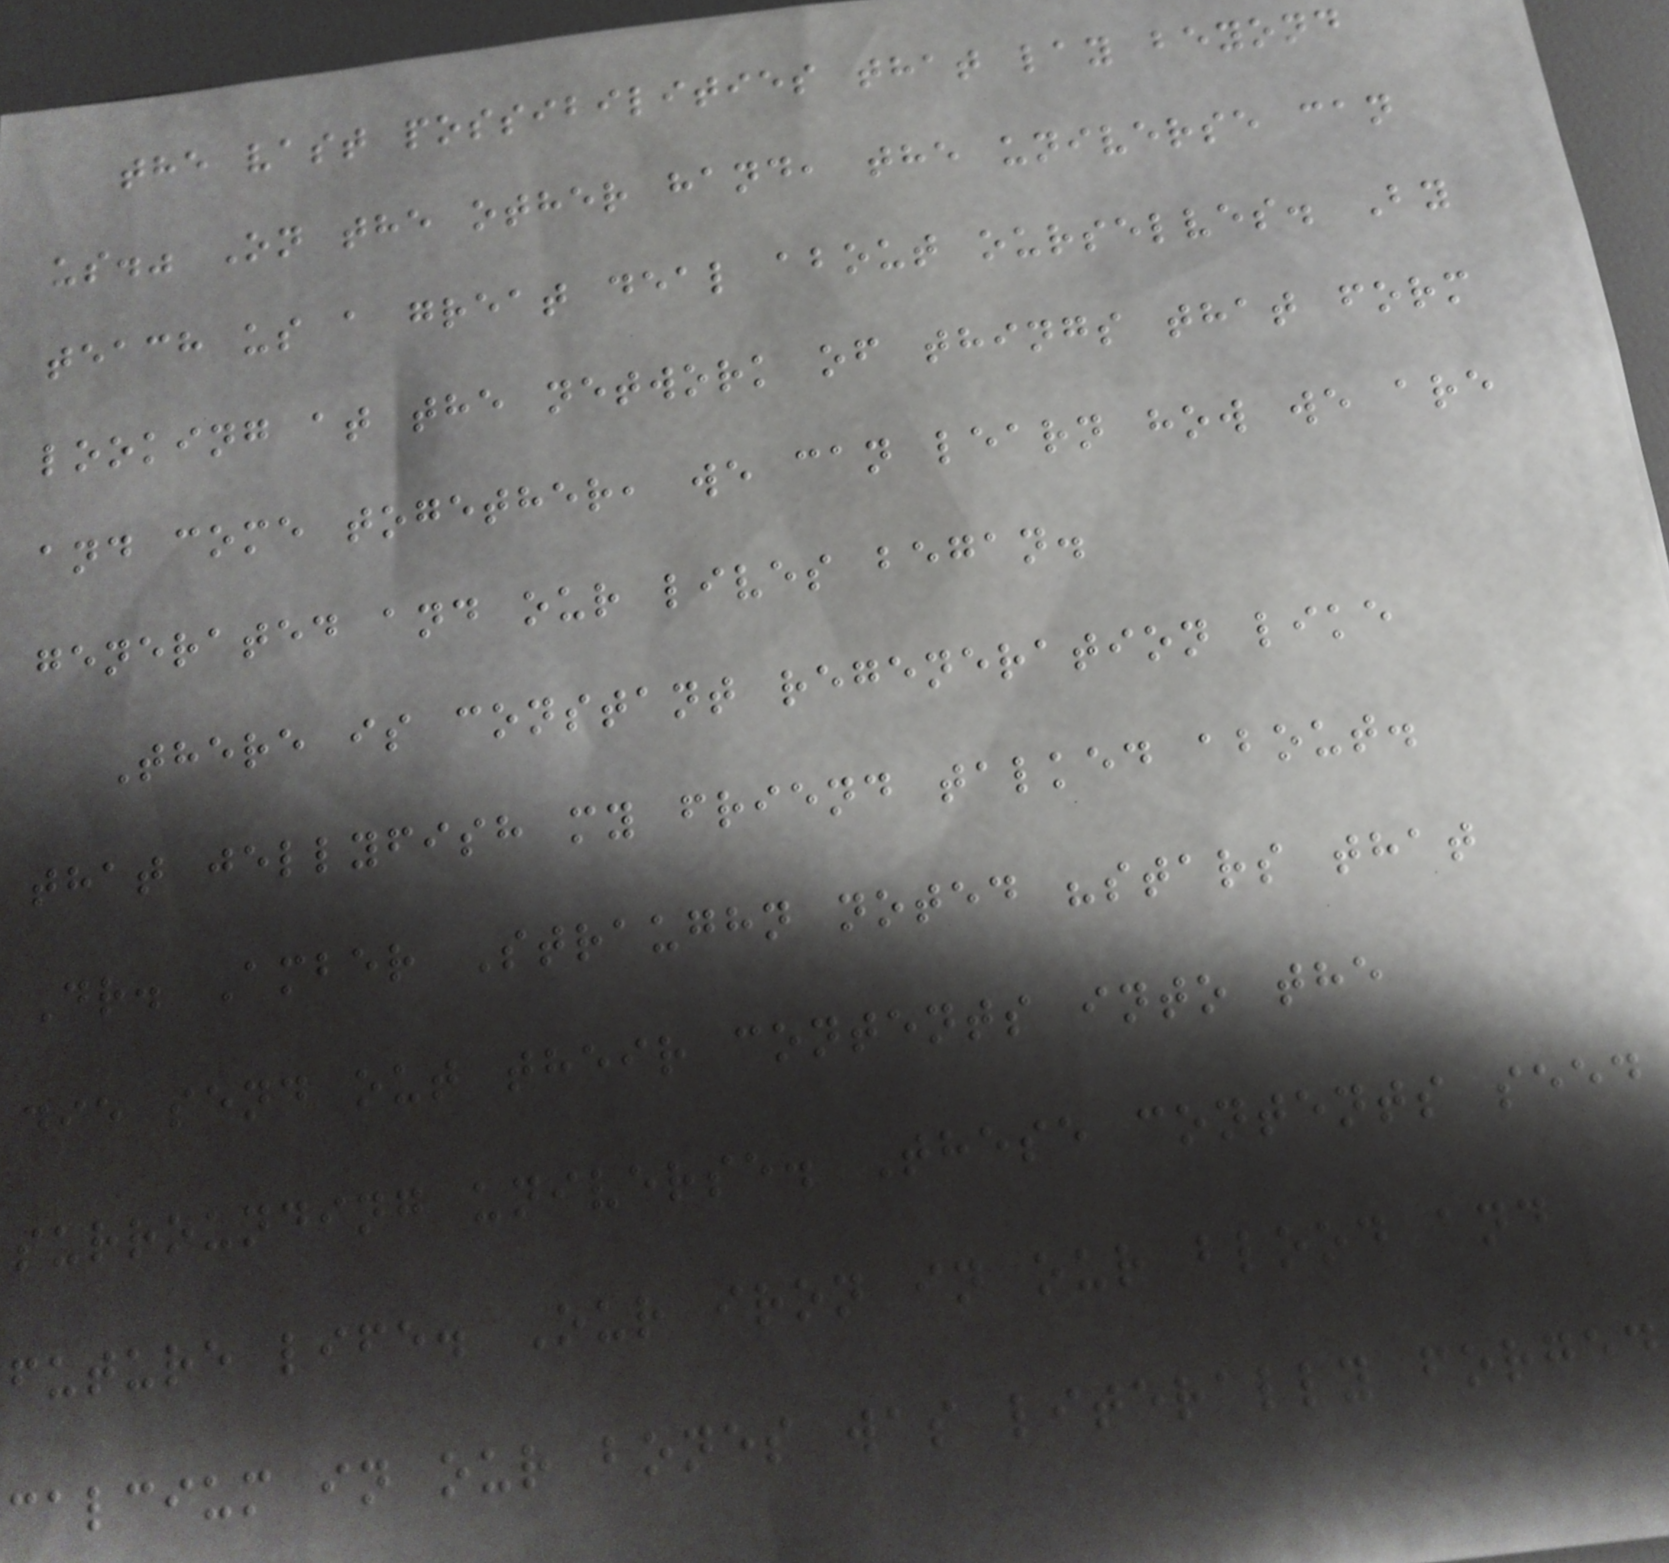the vast possibilities that lay beyond
us." On the other hand, the universe can
teach us a great deal about ourselves. By
looking at the network of things that form
and come together, we can learn how we are
generated and our lives began.
There is constant regeneration like
that jellyfish my friend talked about.
Dr. Amber Straughn noted "stars that
die send out their contents into the
surrounding universe. These contents seed
future life. Our iron in our blood and
calcium in our bones was literally forged
